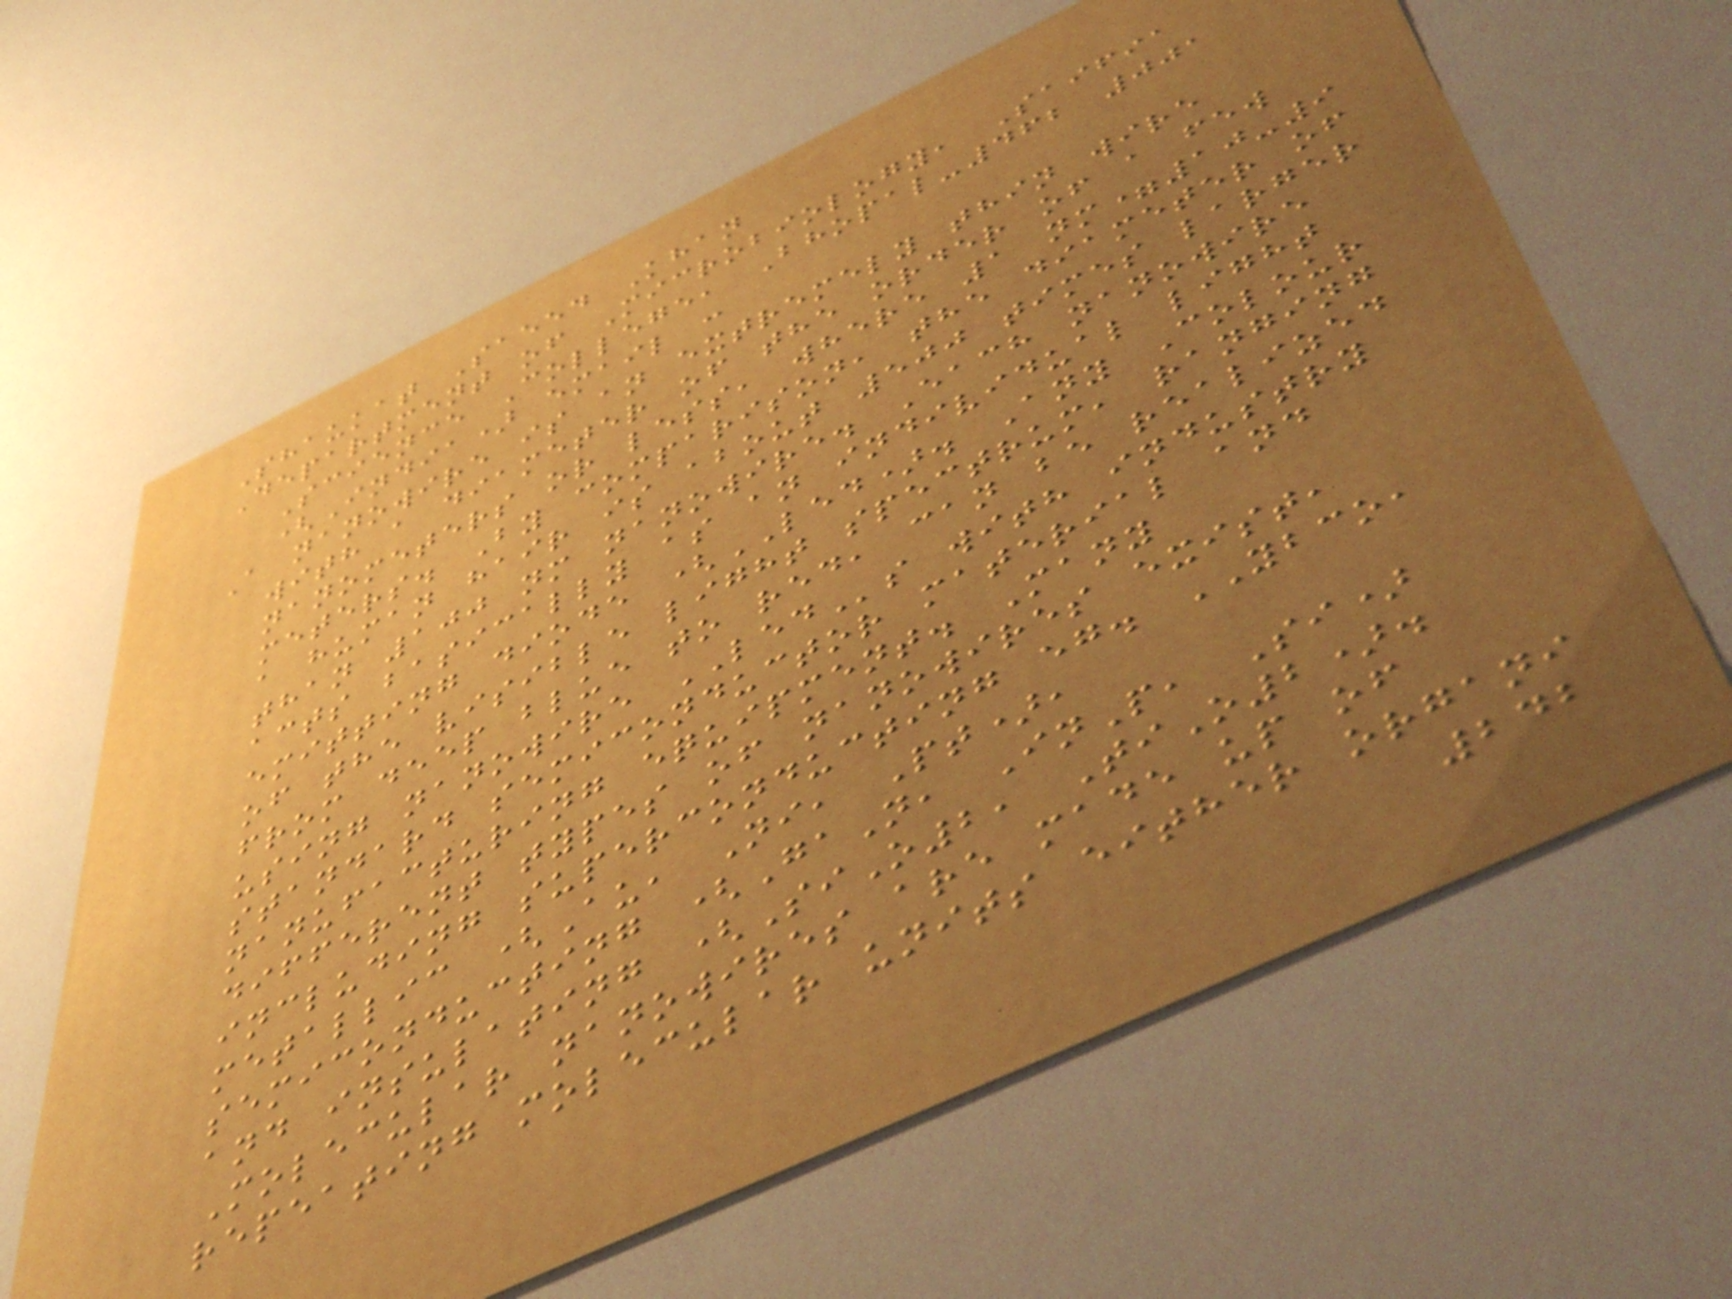Shaukat Saeed Khan
Department of Microbiology, Saifia
Science College, Bhopal-462 001
(India) email :
A nanowire is an extremely thin wire
with a diameter of the order of a few
nanometers or less, where 1 nm=10-9
meters. By comparison, the diameter of
a human hair is about 500 times larger
than 100 nm nanowire. Each nanowire
acts basically as an individual light
emitting diode (LED). Any Colour
of the visible light spectrum, ranging
from deep blue to red, can be realized
using nanowire LEDs with industry
standard semiconductor material and
nanufacturing equipment. Many
different types of nanowires exist,
including superconducting eg. YBCO,
metallic (Au, Ni, Pt),
semiconducting (GaN, InP, Si)
and insulating (SiO2, TiO2).
Molecular nanowires are made up of
repeating molecular units either organi
242
